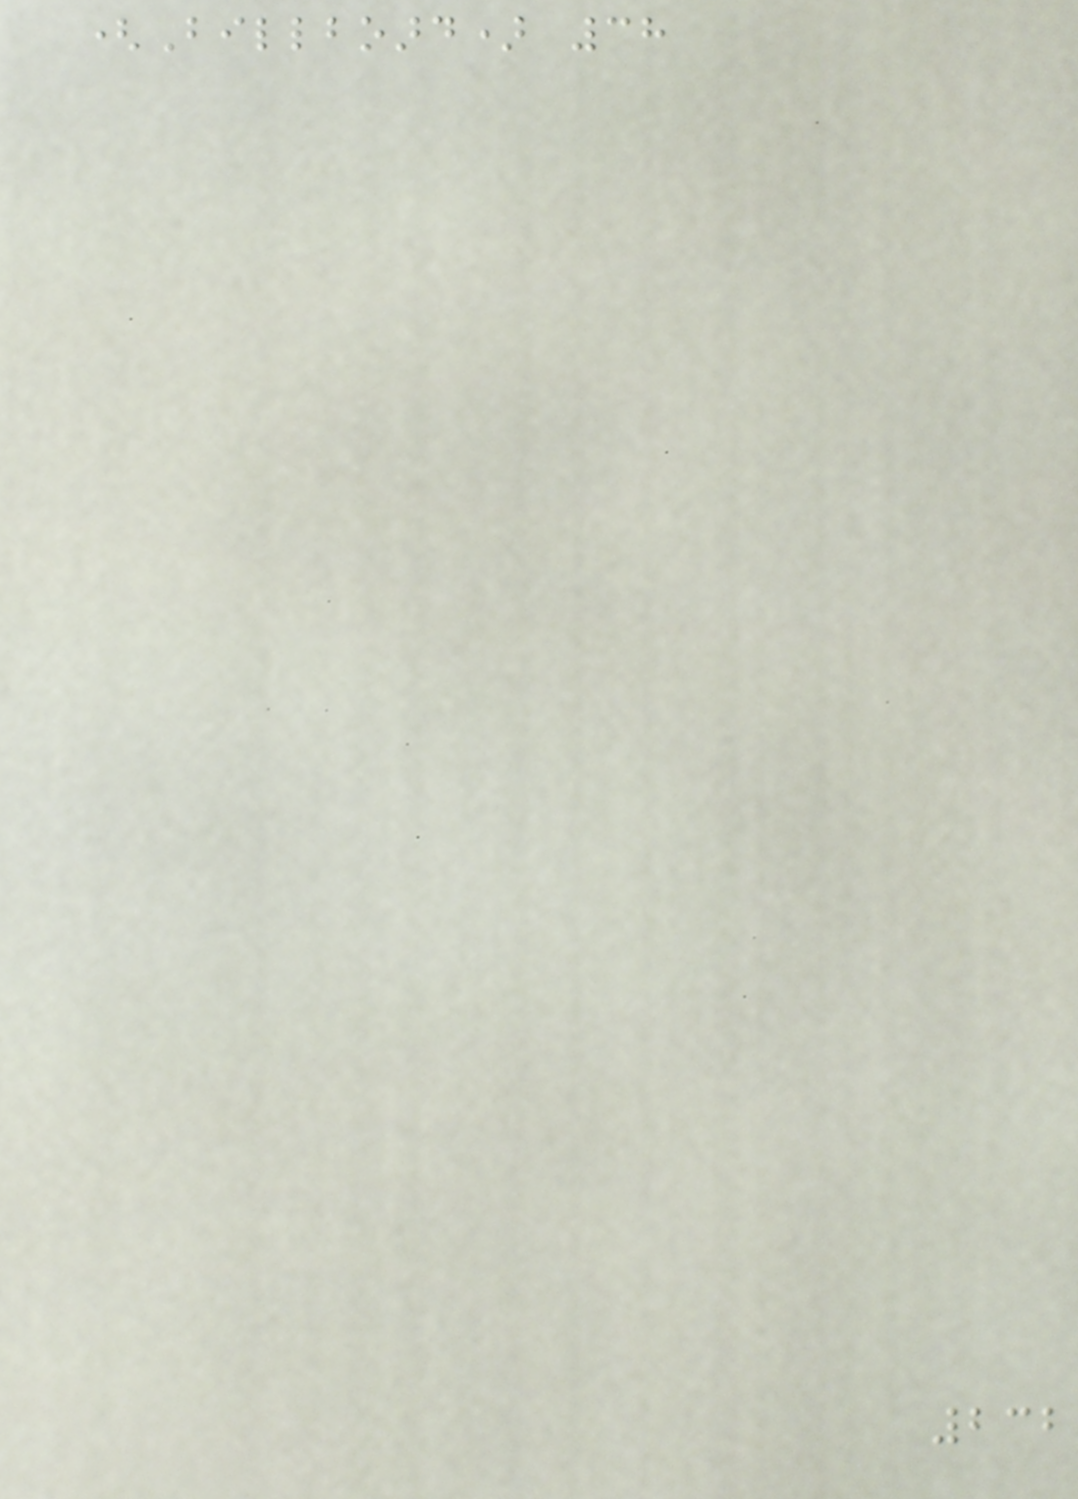(Billboard) 38
232
